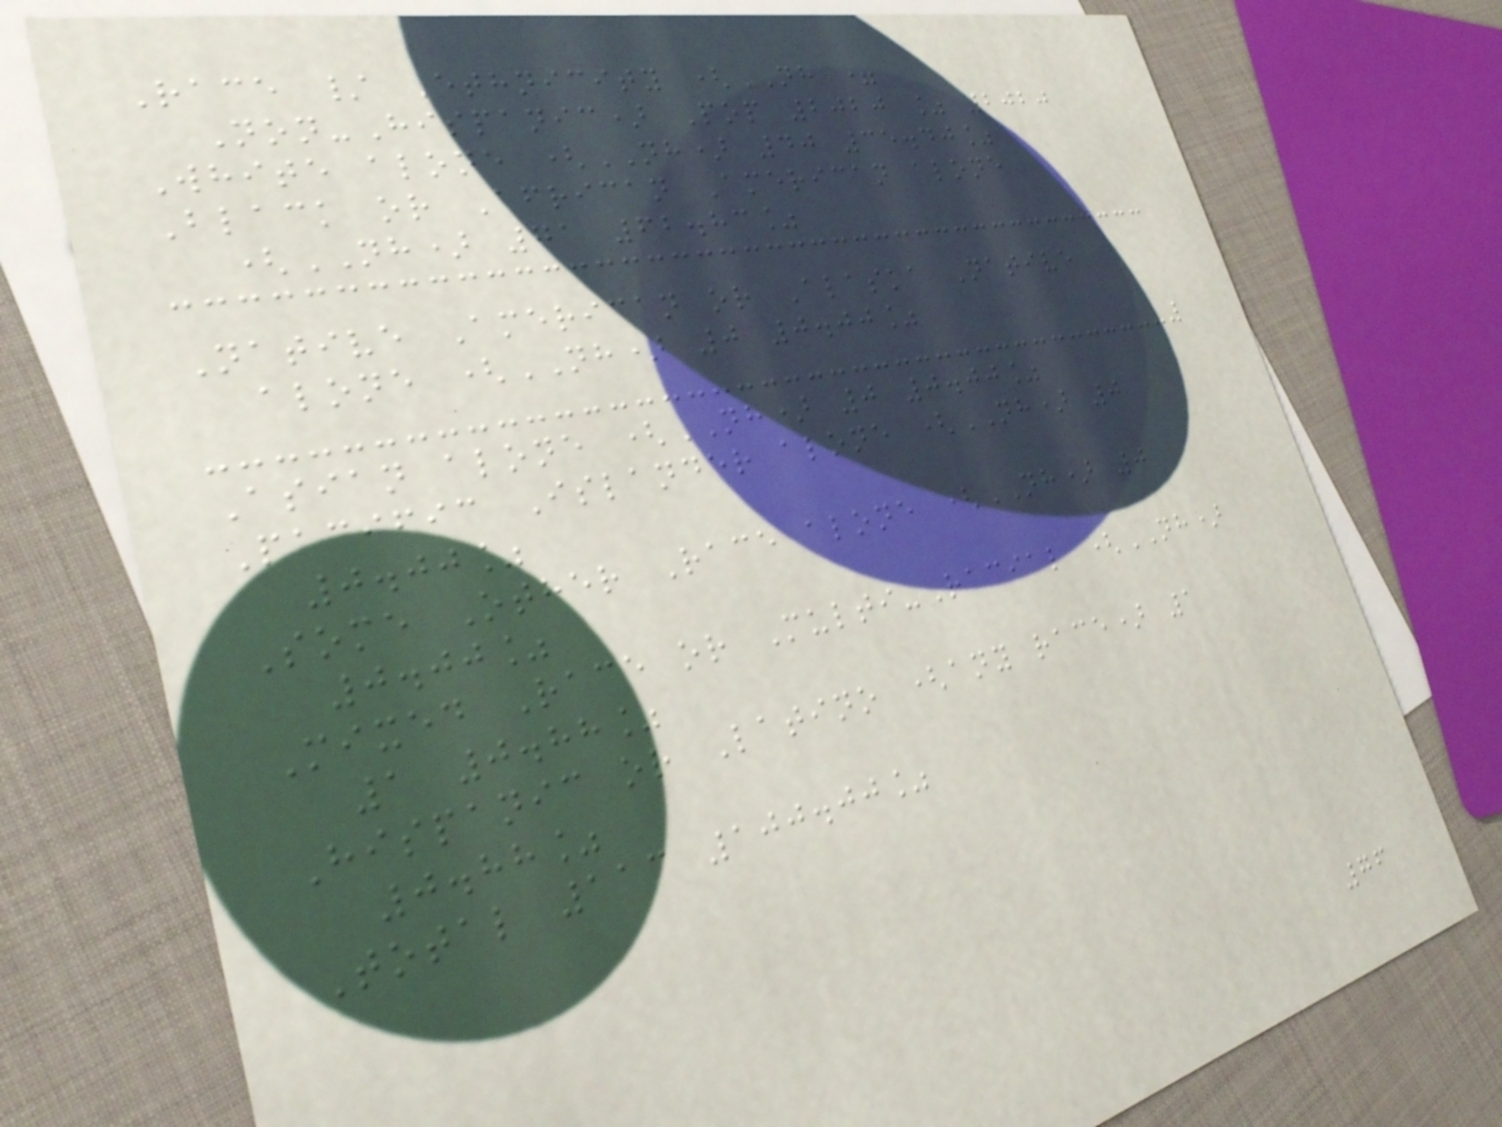Race / Ethnicity (NH =
Non-Hispanic) Pop 2020 % 2020
White alone (NH) 40 35.40%
Black or African American alone
(NH) 71 62.83%
Native American or Alaska Native
alone (NH) 0 0.00%
Asian alone (NH) 0 0.00%
Pacific Islander alone (NH) 0
0.00%
Some Other Race alone (NH) 0
0.00%
Mixed Race or Multi-Racial (NH)
1 0.88%
Hispanic or Latino (any race) 1
0.88%
Total 113 100.00%
76
